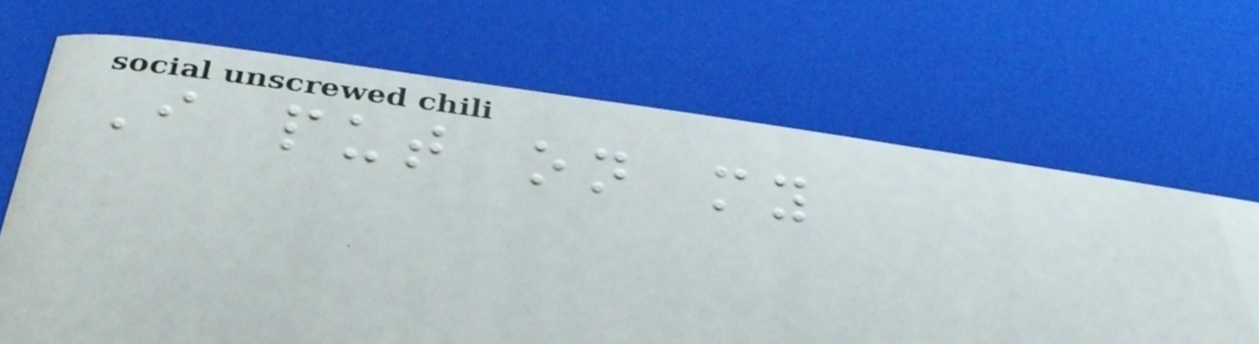I put on my
